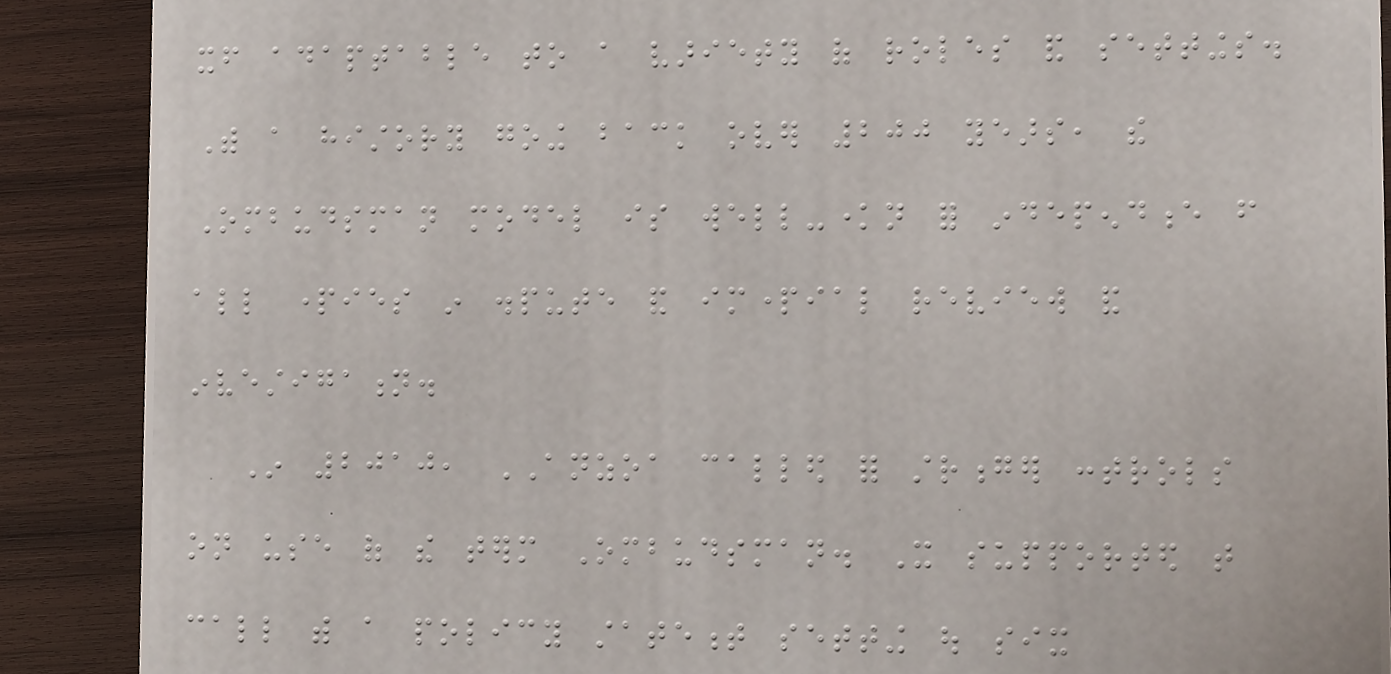itself adaptable to a variety of roles and settings.
With a history going back over 200 years, the
Ombudsman model is well-known for independence from
all parties in dispute and impartial review and
investigation.
In 2010, ANZOA called for stronger controls
on use of the term Ombudsman. It supported that
call with a policy statement setting out six
